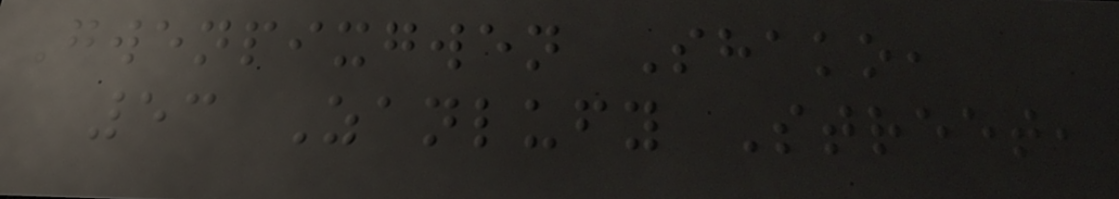Gwenpixgwen Shako,
53 Zanlufy Street,
